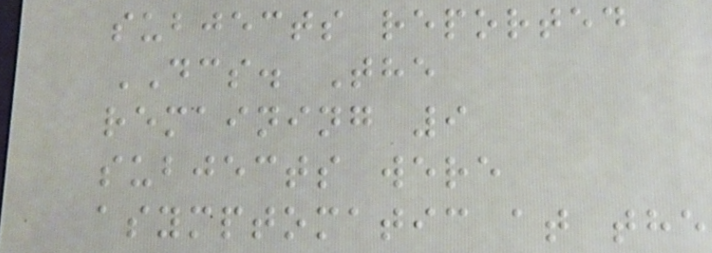subjects reported
DCS. The
remaining 9
subjects were
asymptomatic at the
